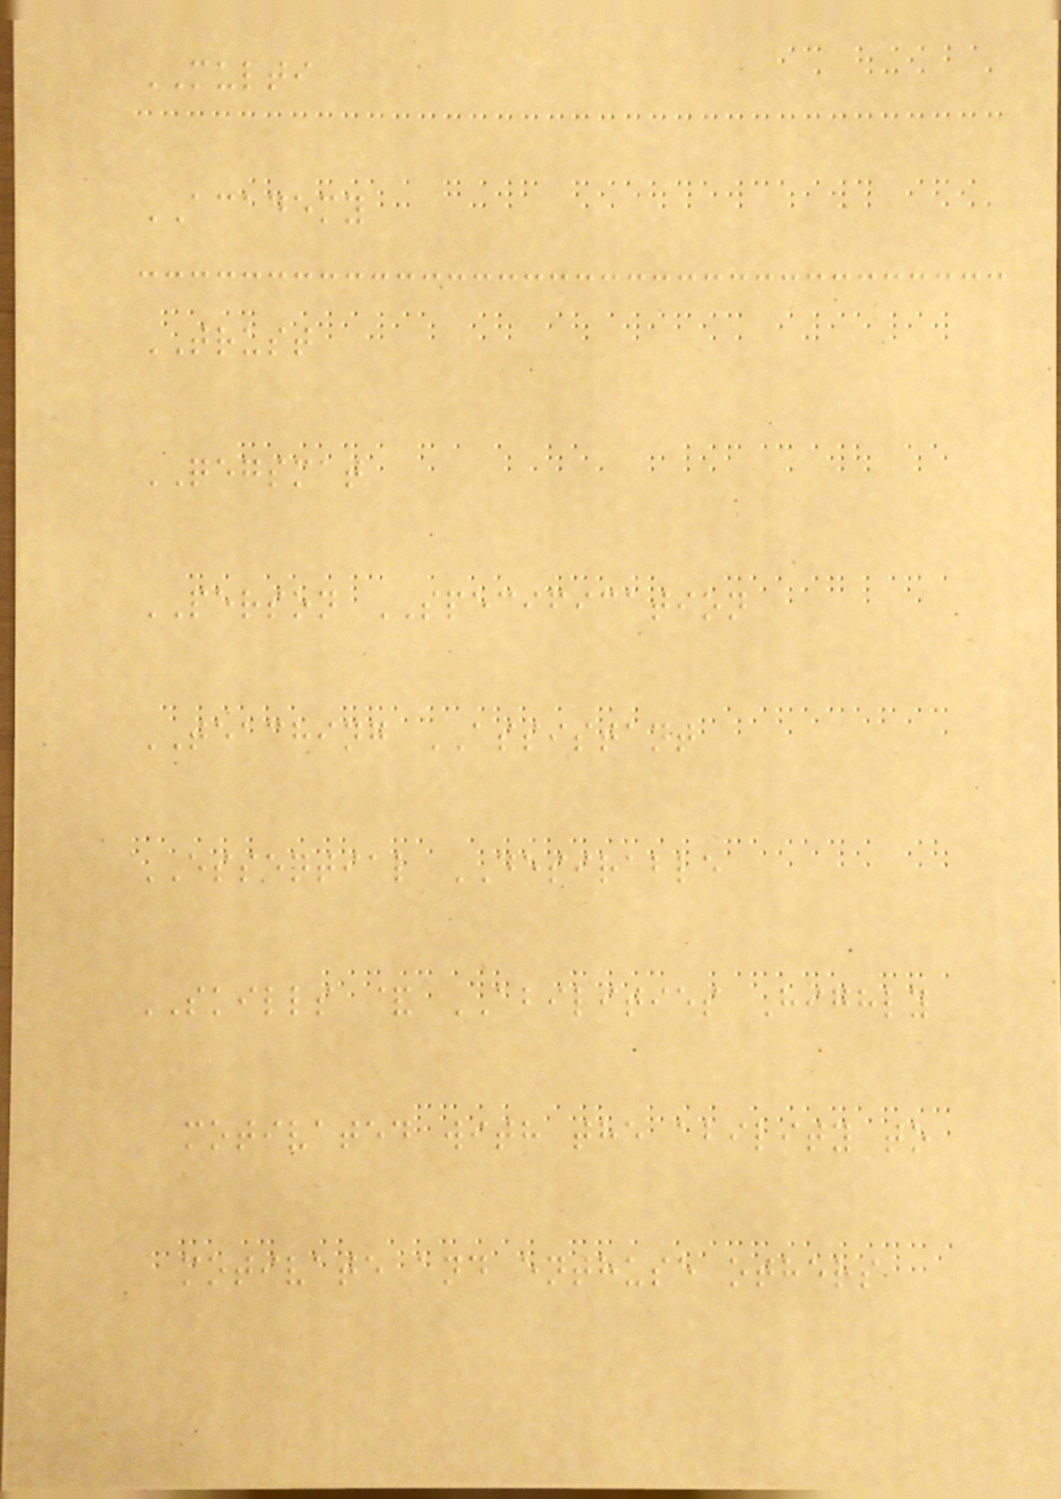MULTI
ACADEMY
TRUST
QEGSMAT
PERSON SPECIFICATION
TEACHING ASSISTANT
ESSENTIAL DESIRABLE
SKILLS & ABILITIES Highly
motivated with the ability to
motivate and enthuse others
